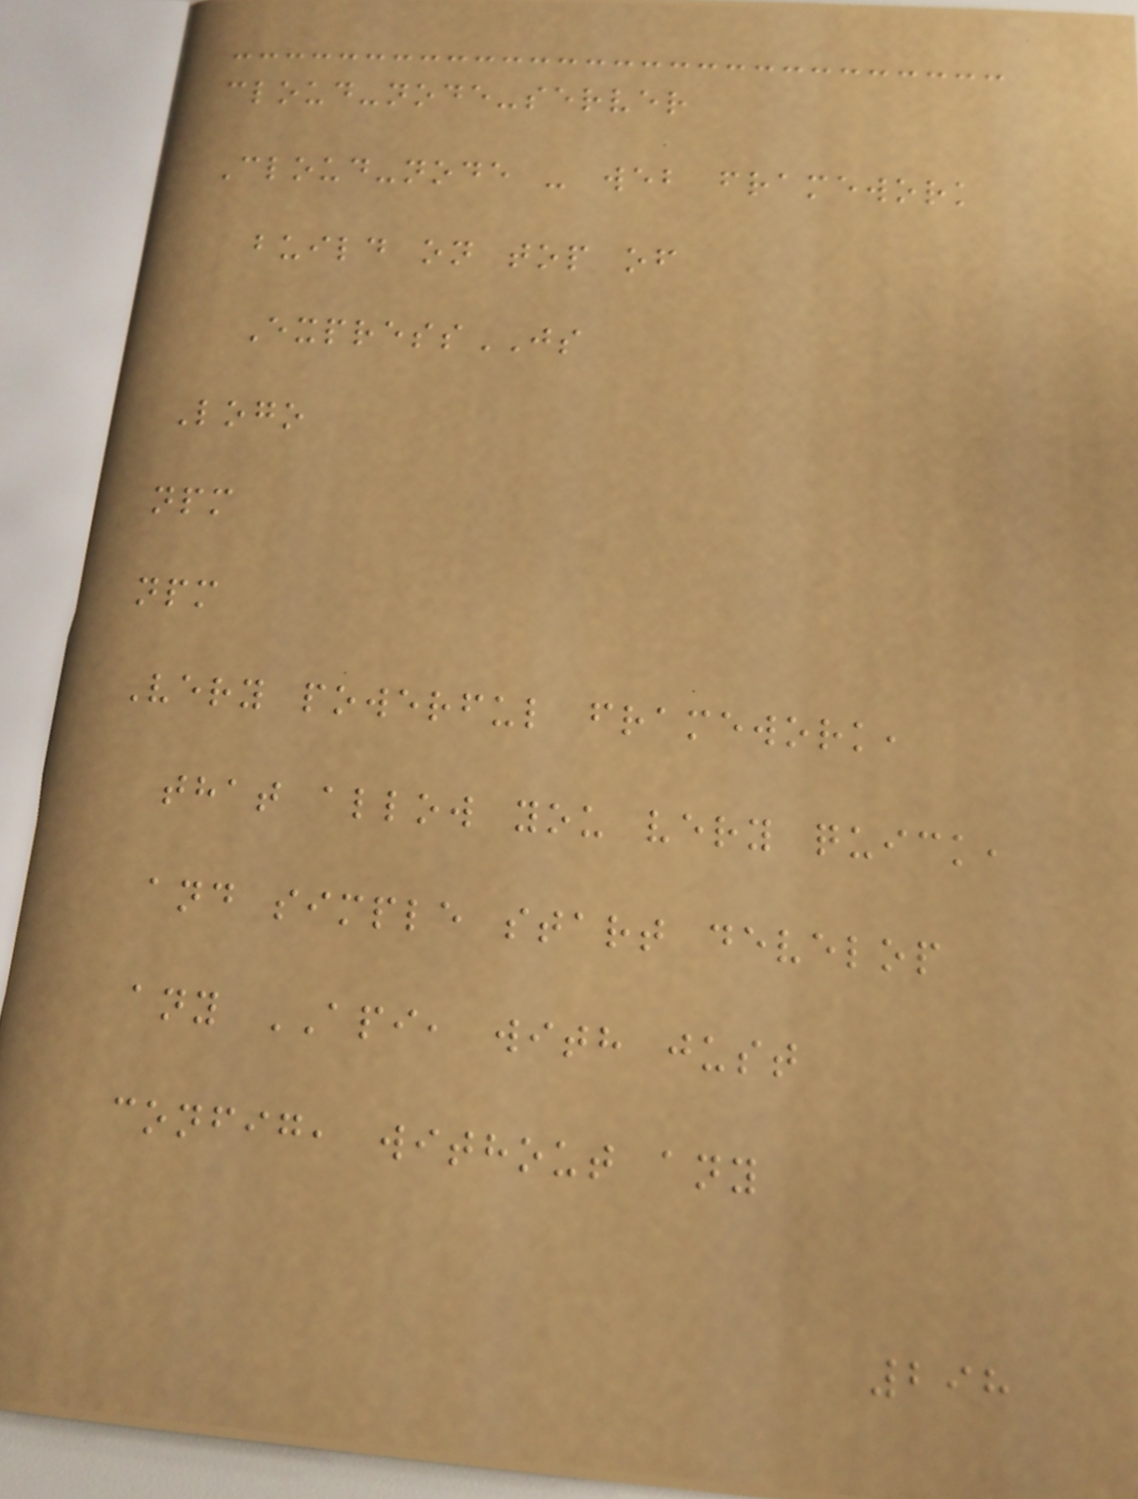cloud-node-server
Cloud-node - web framework
build on top of
ExpressJS
Logo
npm
npm
Very powerful framework,
that allow you very quick,
and simple start develop
any API, with just
config, without any
298
